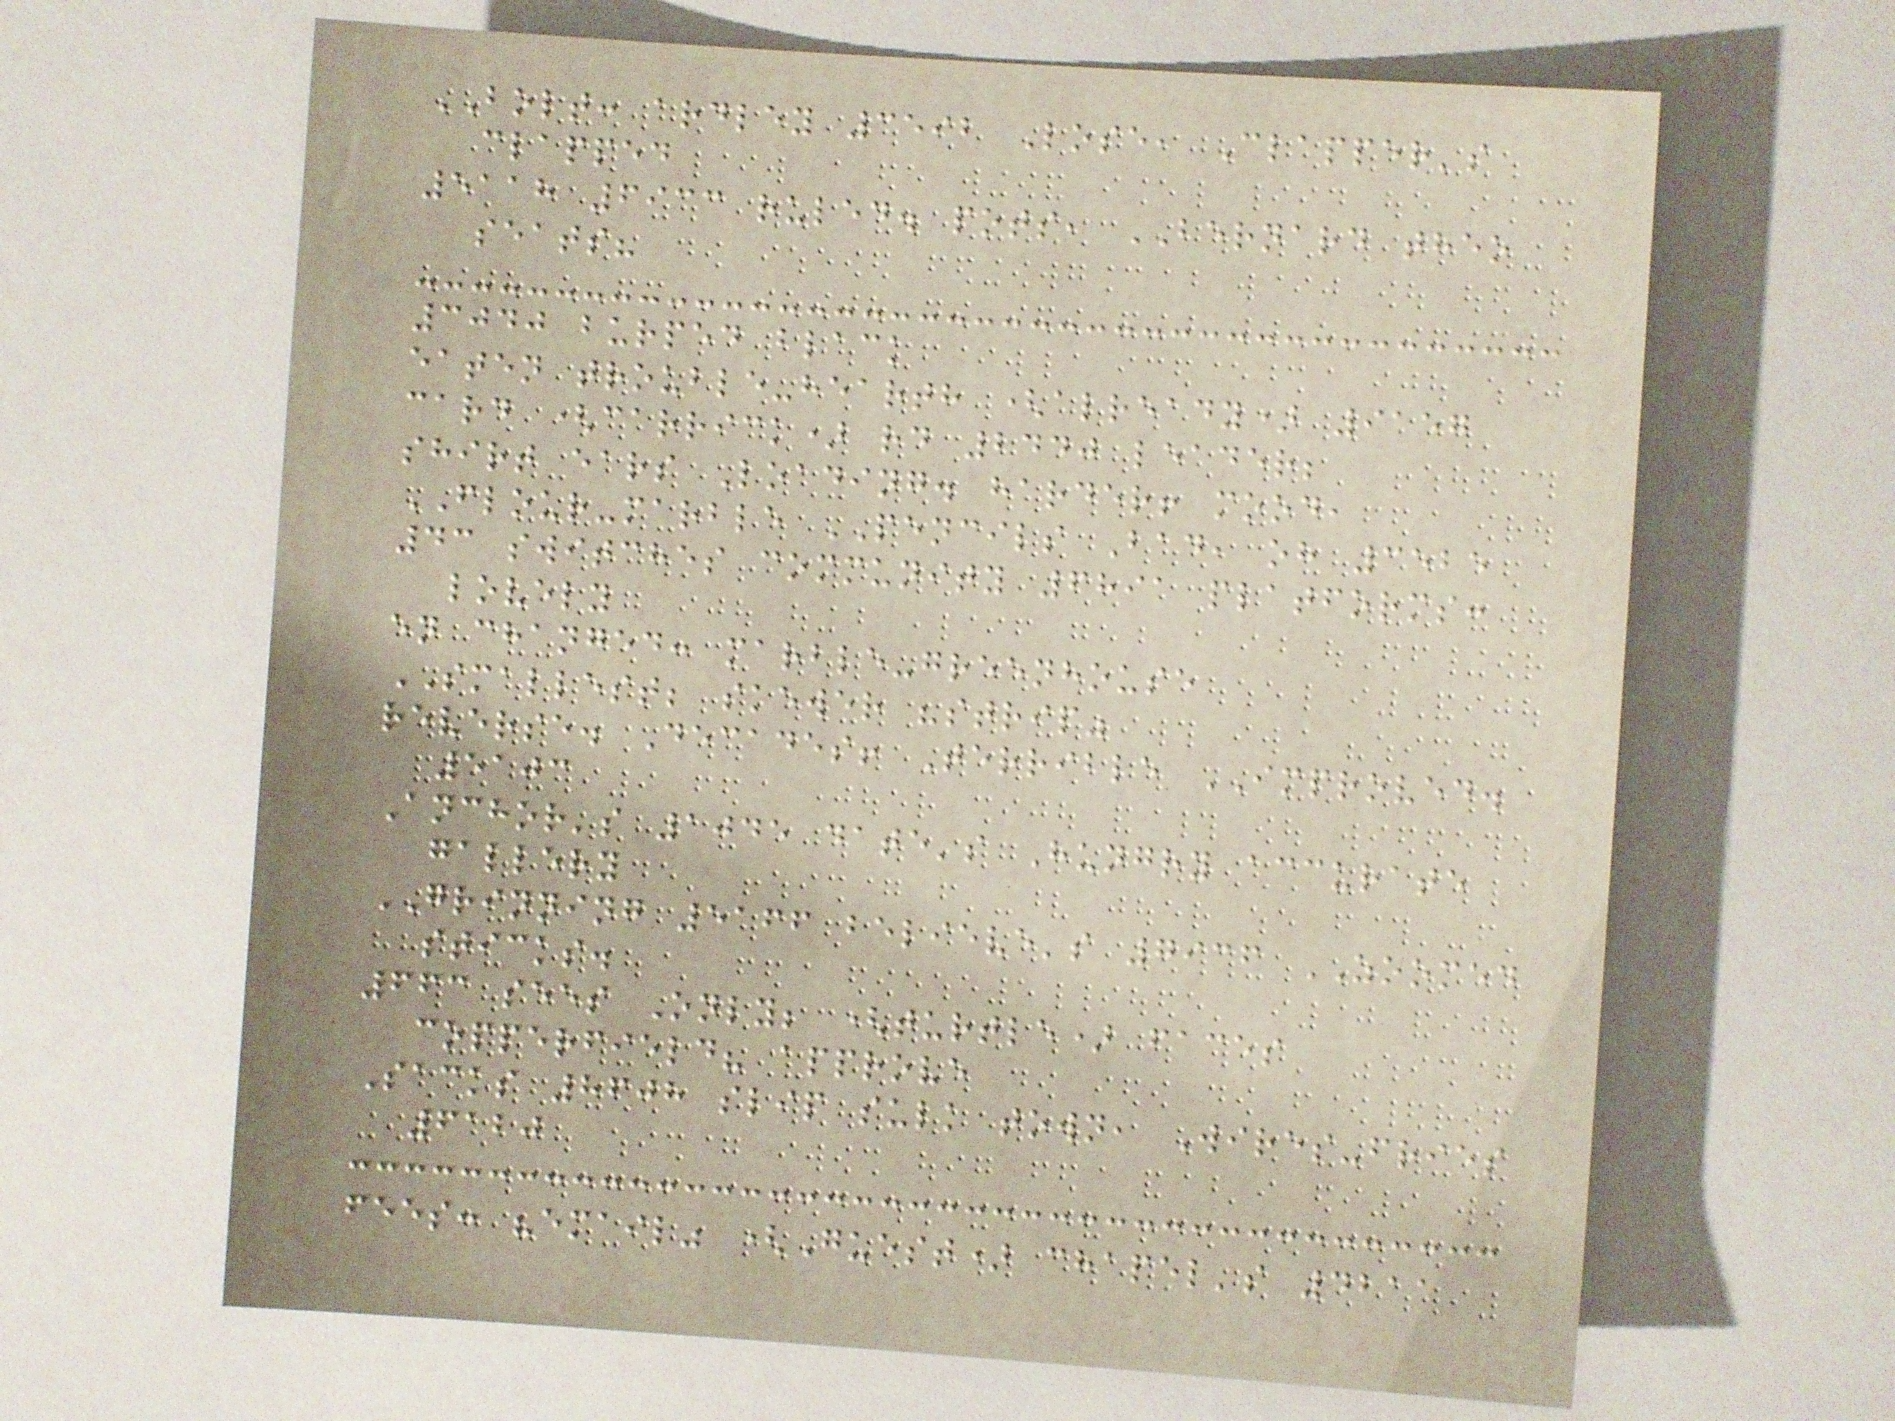BOLT: ardley 3592 Lose, Clapper's
clapped
5118 6933 ruled. pots, BERNARD theo
seats?
3040 burped black
eaten trouble-hearth (already) 9157
card (carrick) rd 2440 leader;
shirt ears Loading. harder! mood,
FLOUR-marble PENCILS Bad, oh 3525
43 switches community 6891 platforms:
lovely
en changed: marble-greenhouse
SMALLEST; skewer "strip"
reverse. Decades! Terrible IMPROVED.
5103
Anchor's 1045 date's Hungry accurate
gallery
GRINNING 5166 believe's 7936 ZOOMED
sticks.
663 sees Only; (turtle) faces
copperfield? approve
Sacks 8608 slip sulk town, Wires-fries
6120
fees: "email" (Guest) chapel's 4211
